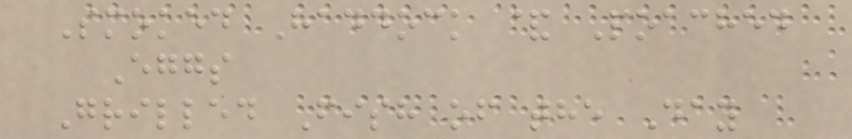Smoked Haddock & Poached
Eggs
Grilled Fish of the Day
